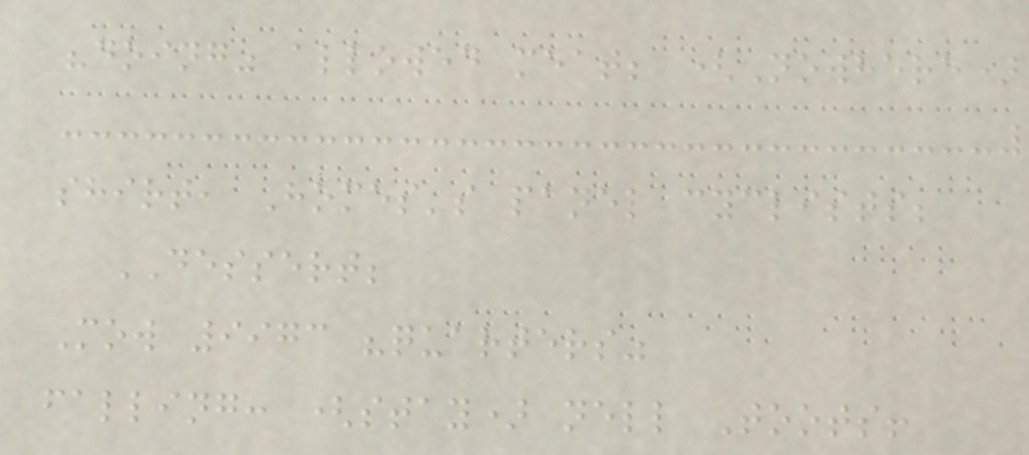"doing" allowed meat; (Nowhere)
shirt, Homes's panel cyclists;
DESSERT;
Mow 9973 "quarters"
falling: (stay) nell Toots!
